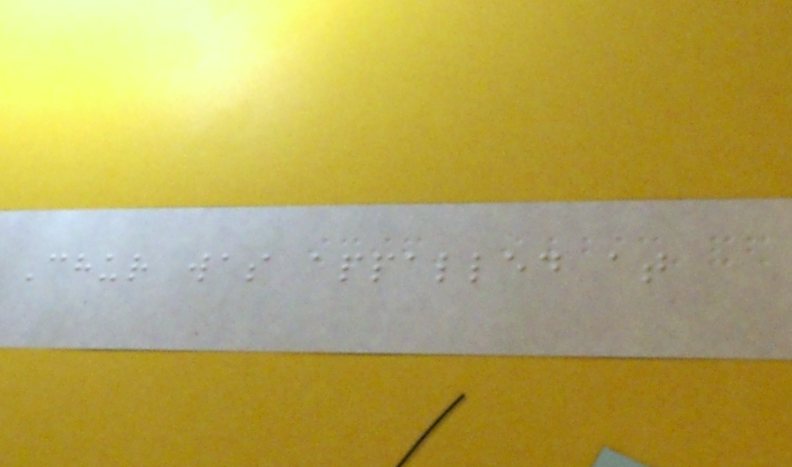Chur was appalled at
